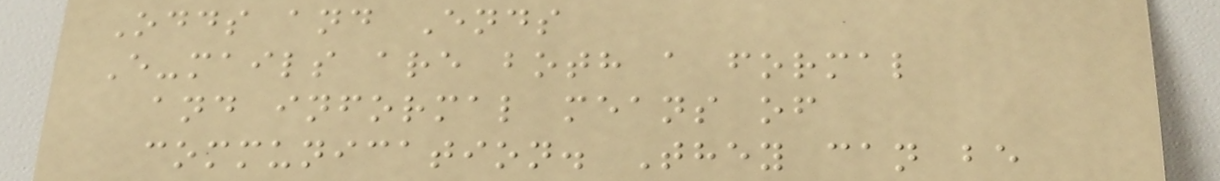Odds and Ends
E-mails are both a formal
and informal means of
communication. They can be
